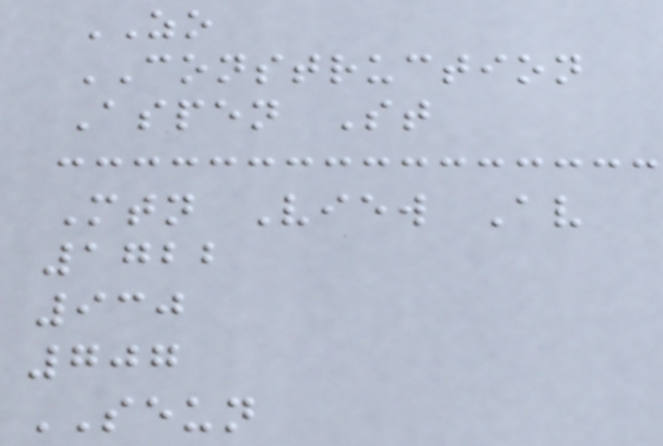ZO
CONSTRUCTION
Aspen St
Mtn View Av
1722
930
707
SEUN
